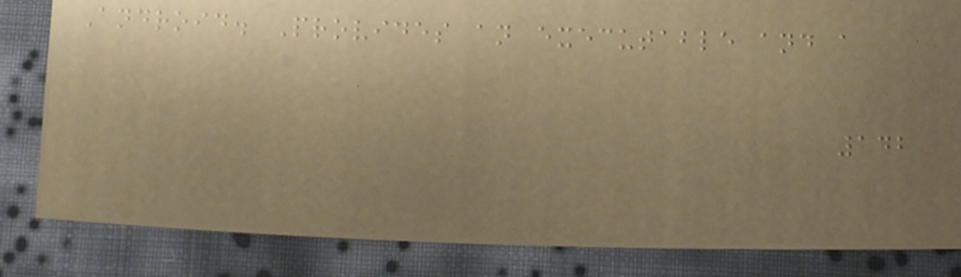Android. Provides an executable and a
142
